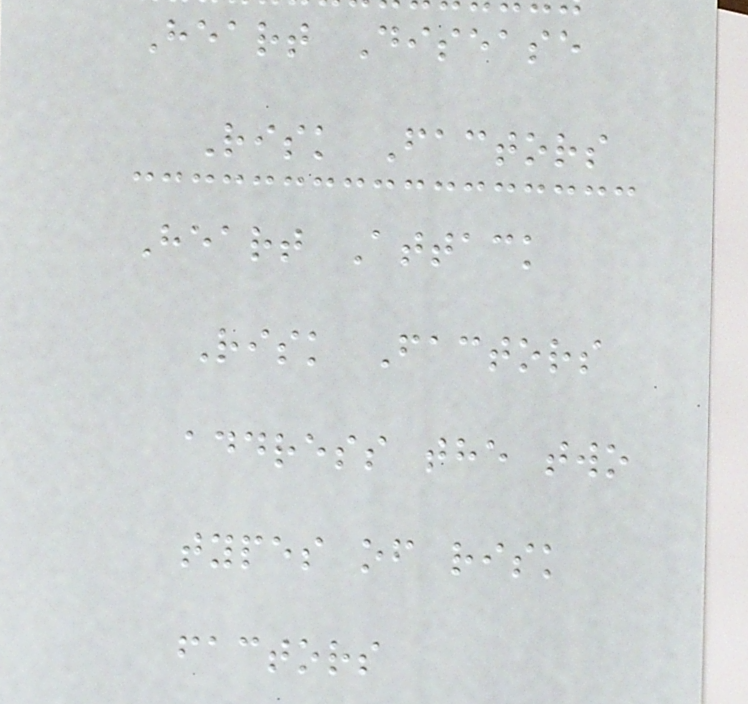Heart Disease
Risk Factors
Heart Attack
Risk Factors
address the two
types of risk
factors
